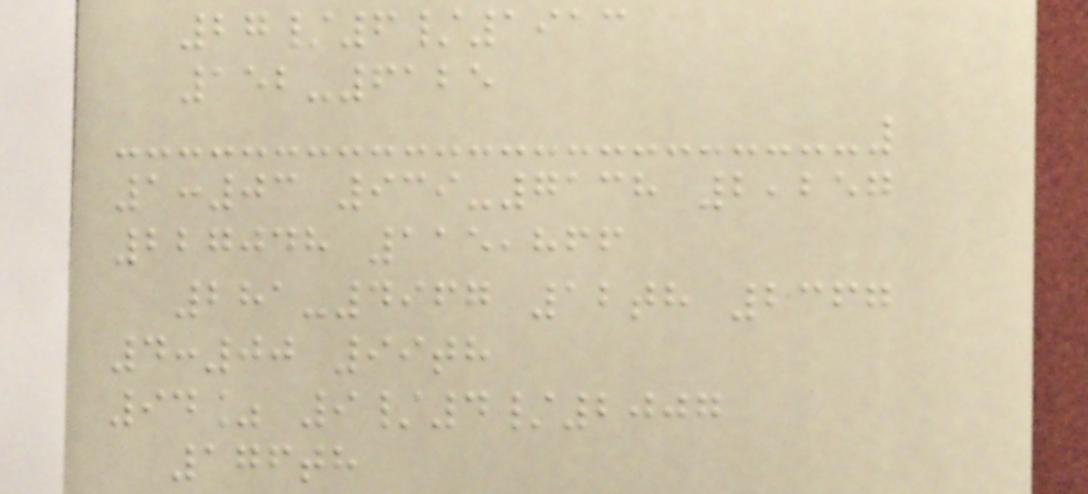27/6/1913
152-6125
1:03 939-7138 2,257
227048 115,866
281-4967 12th 2367
4:00 99th
94% 9/4/2007
176th
